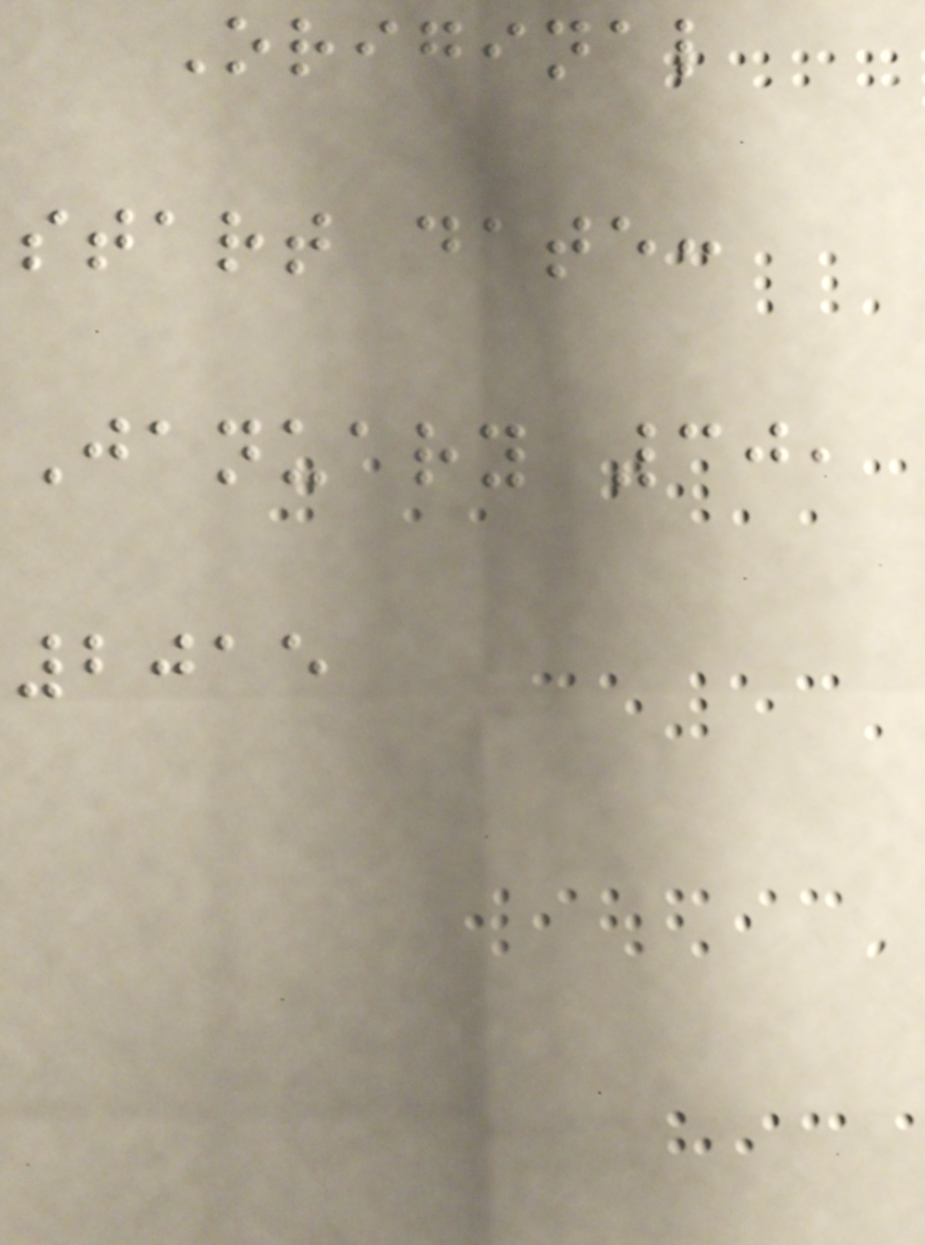Original
start date:
January 30,
2015
